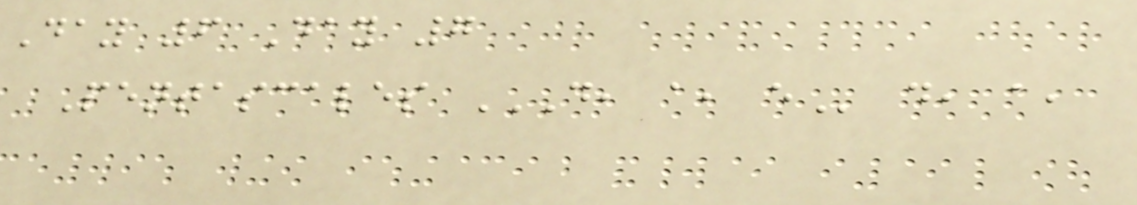Day 6 Day 7
Pentascales D, A, E d, a,
